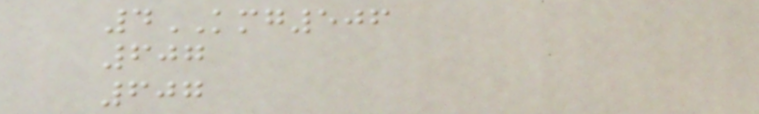4KMG506
607
607
